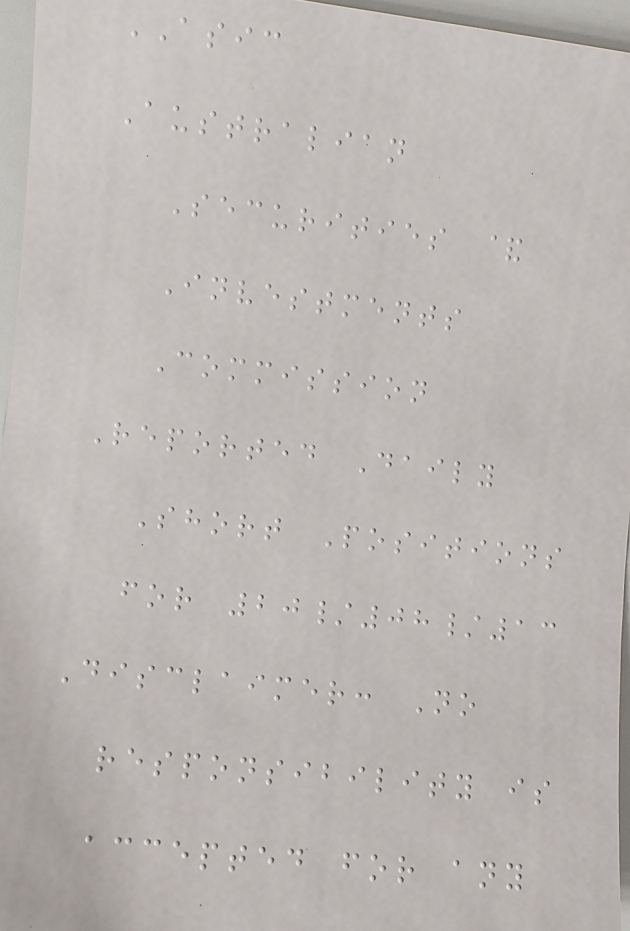ASIC
Australian
Securities &
Investments
Commission
Reported Daily
Short Positions
for 20/08/13
Disclaimer: No
responsibility is
accepted for any
